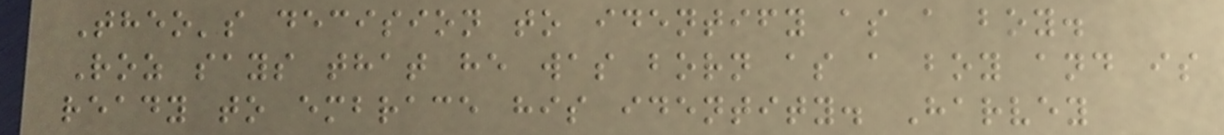Theo's decision to identify as a boy.
Roz says that he was born as a boy and is
ready to embrace his identity. Harvey
